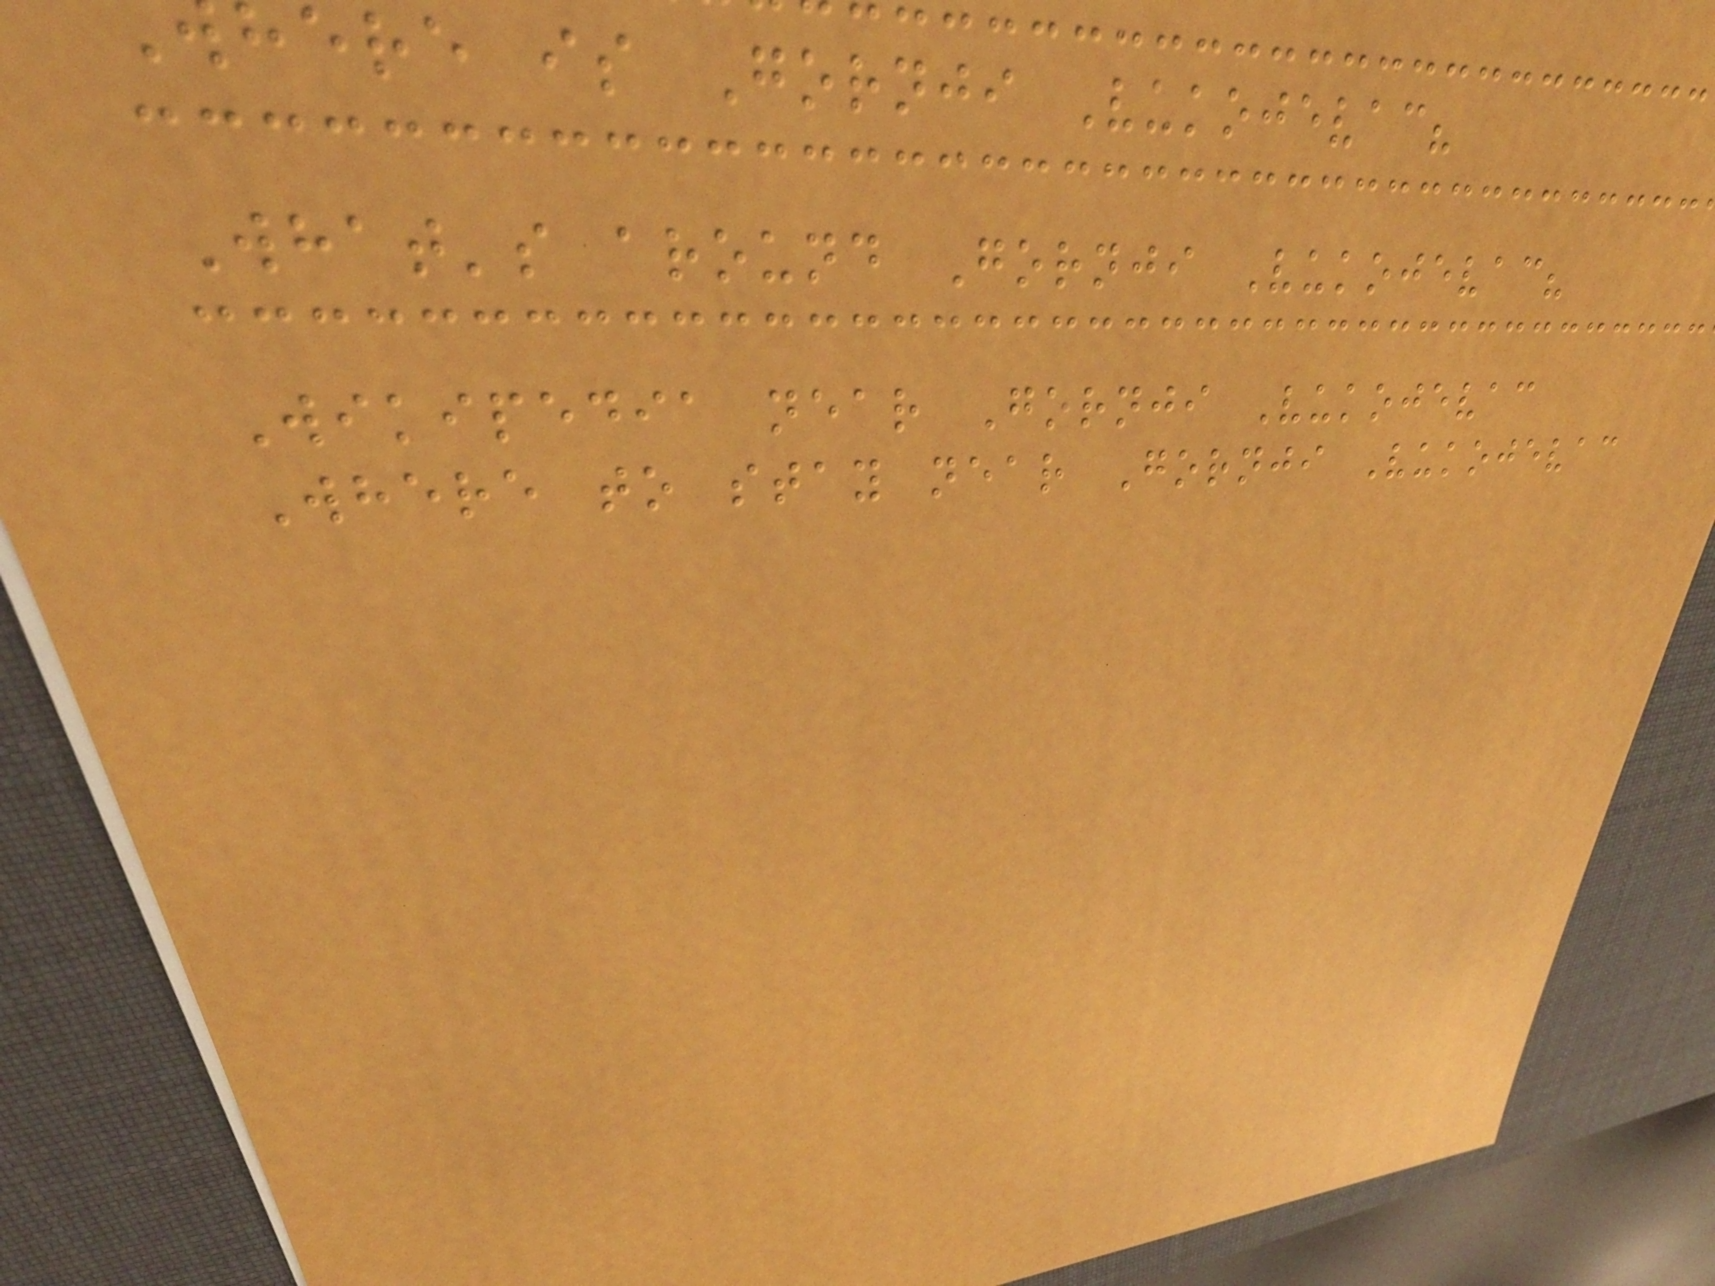ere is Gornji Vukojevac?
What's around Gornji Vukojevac?
Wikipedia near Gornji Vukojevac
Where to stay near Gornji Vukojevac
